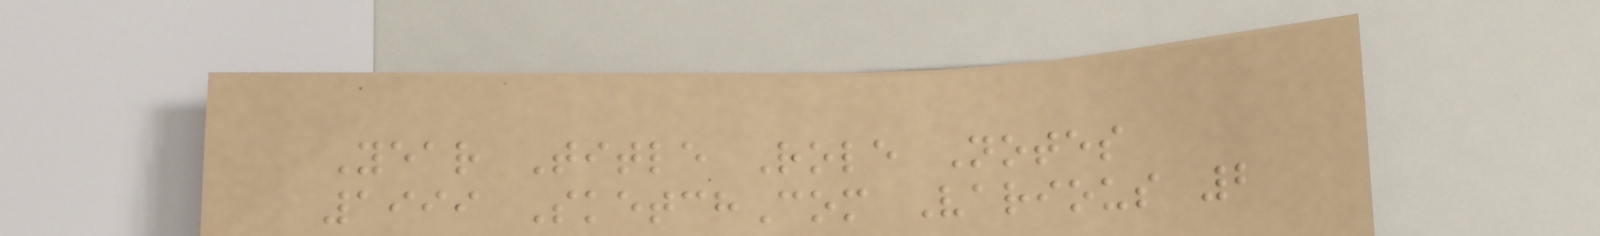Year Title Role Notes
1999 SketchCom Various 2
